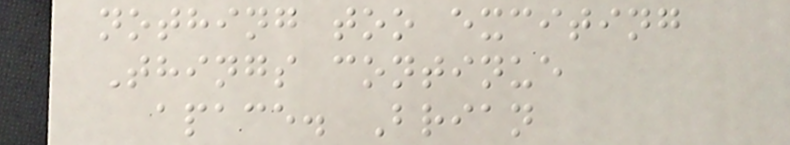nothing too exciting
Things continue
apace. Brian
